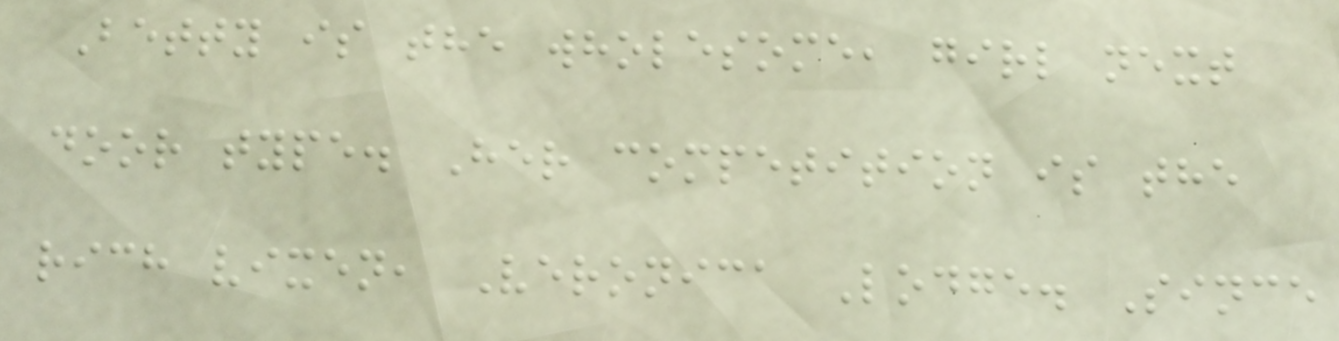Betty is the wholesome, girl next
door type. Her competition is the
rich vixen, Veronica Lodge. Since
